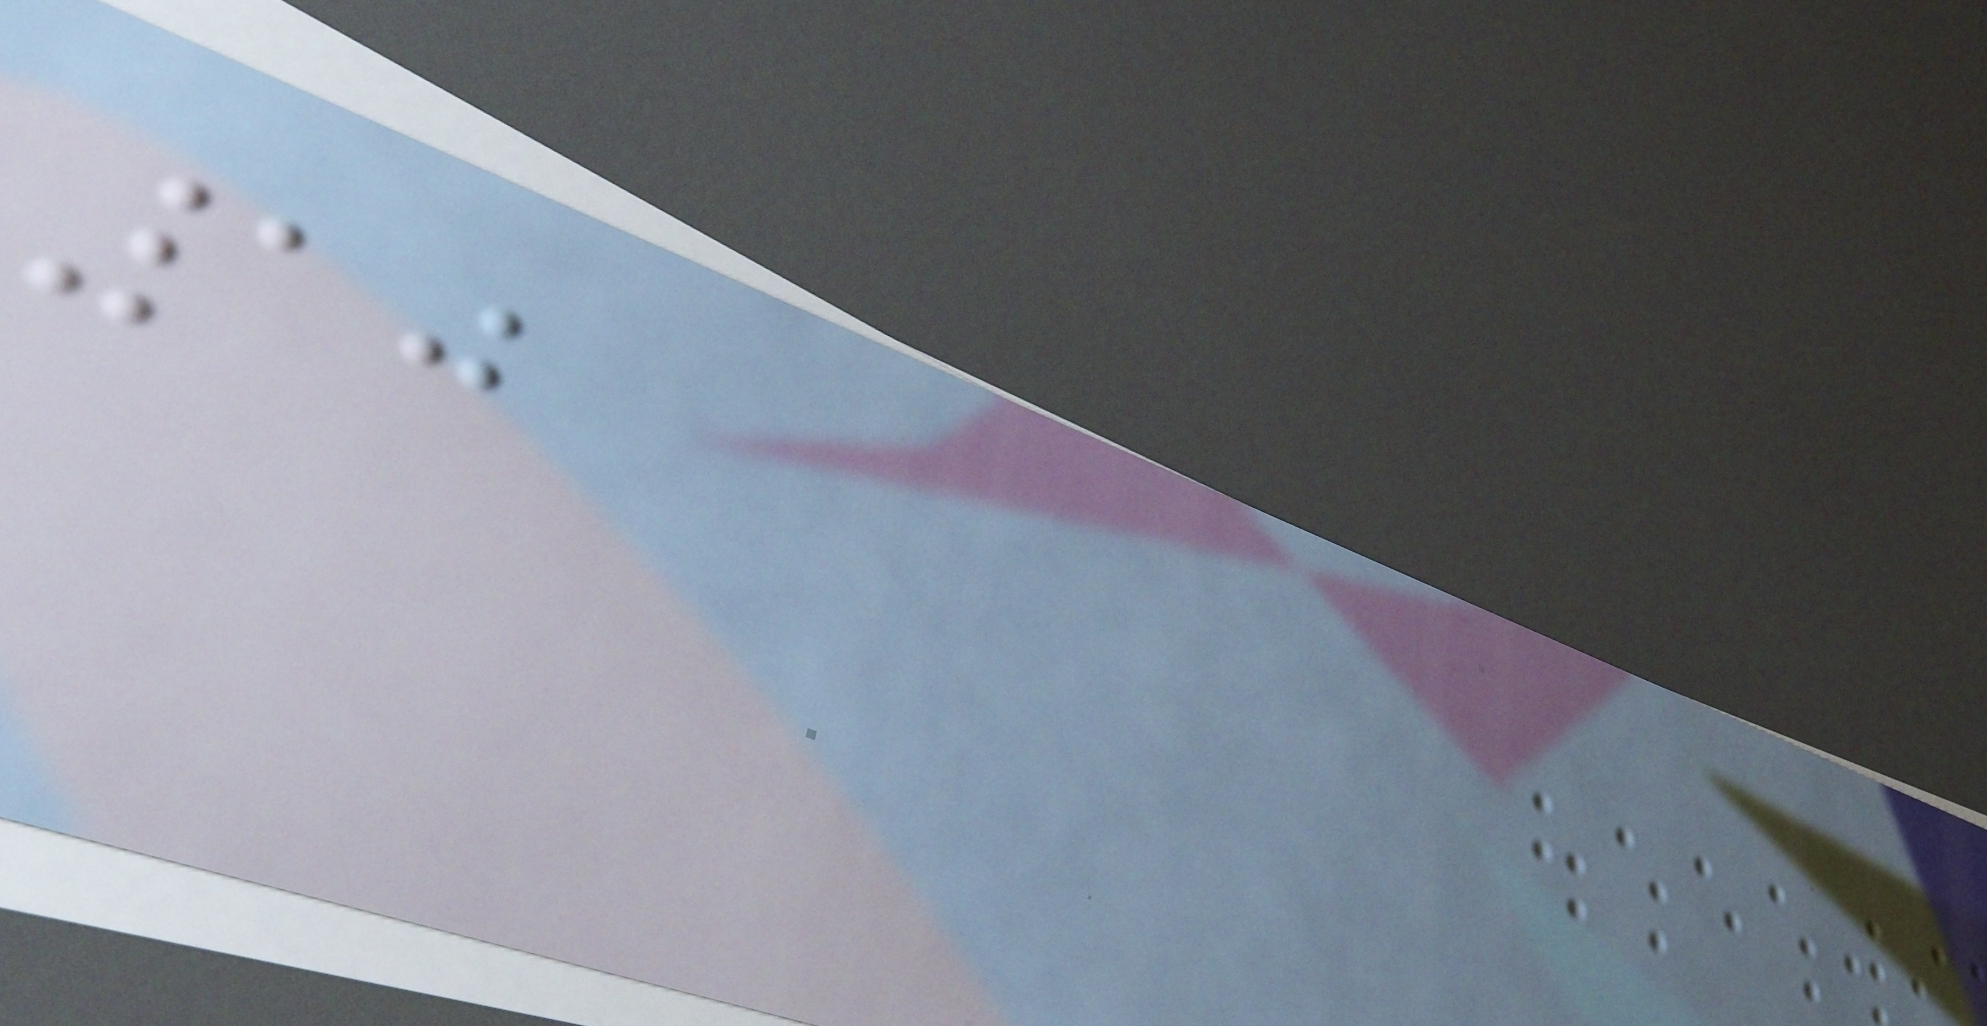10
